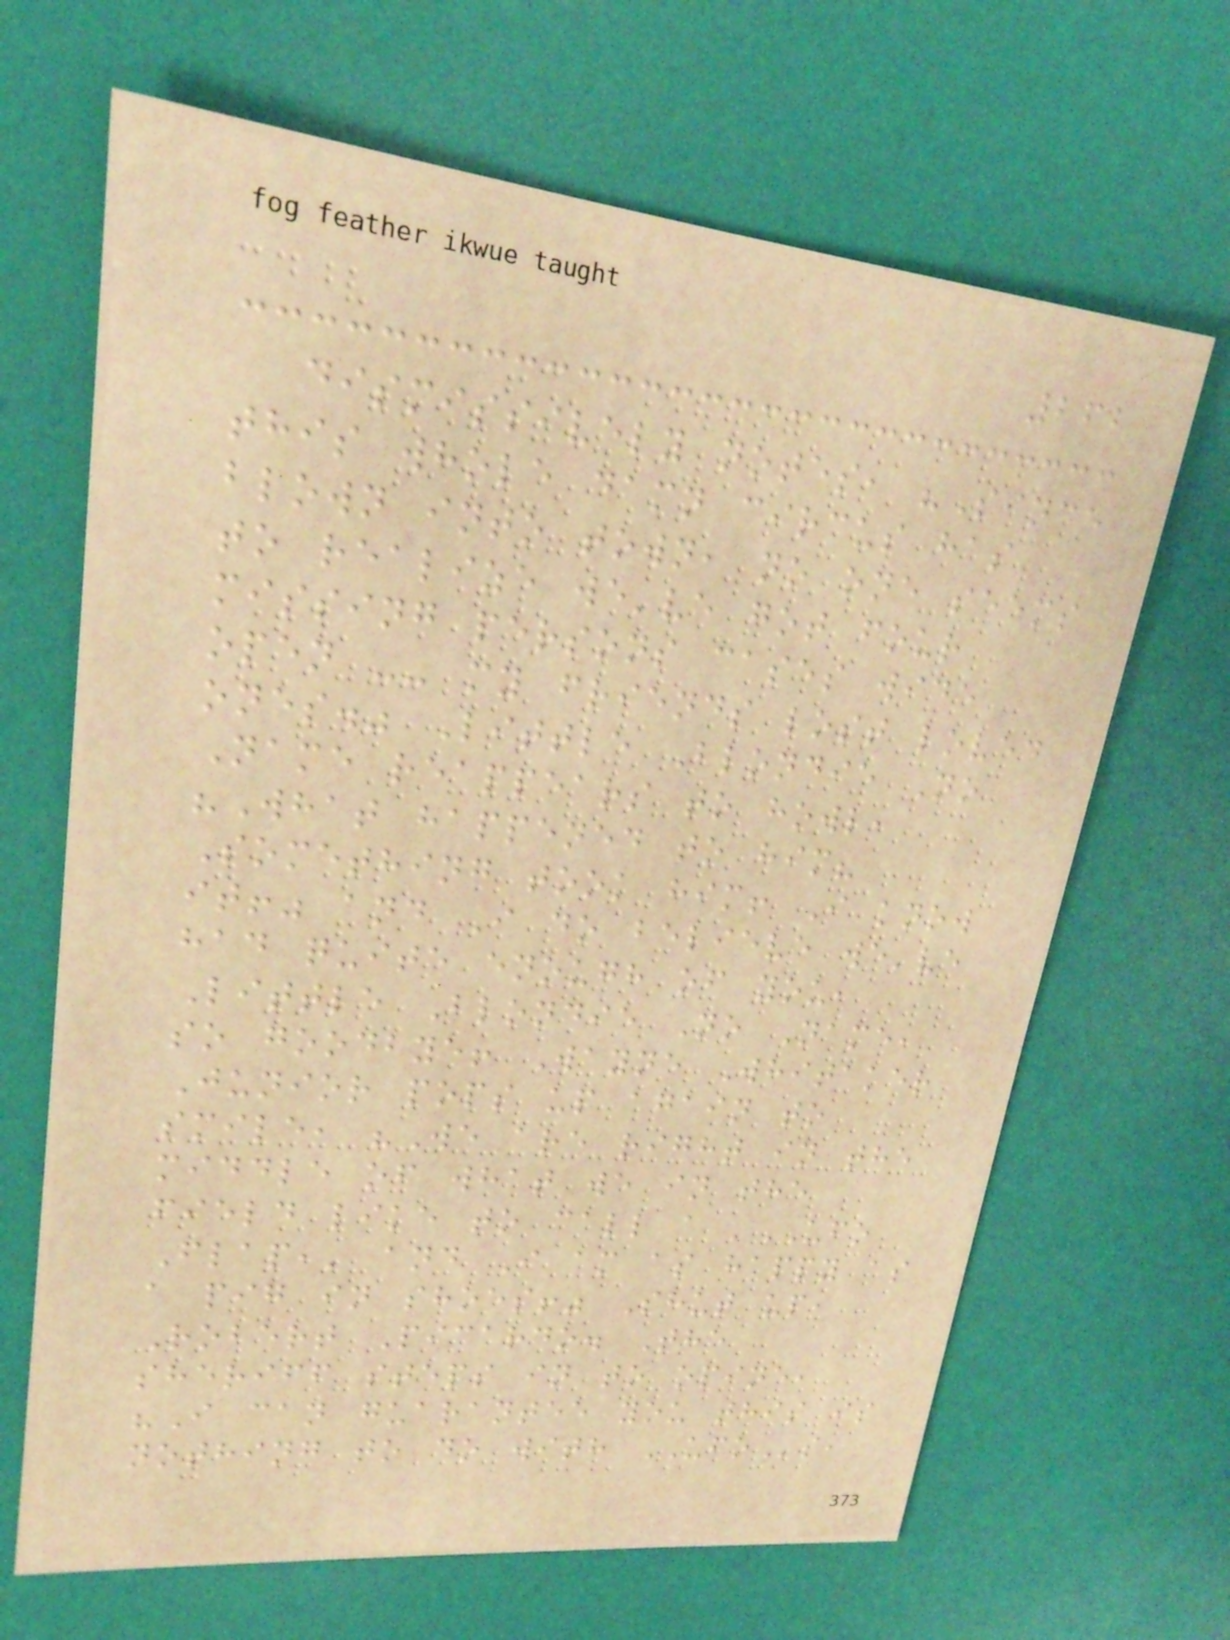262
dismissively notes, "Since
this whole damn circus has
blown into town, no one seems
to realize we've got four
missing persons cases wide
open -- my friends lost loved
ones." Little Blondie No
Name reappears to howl,
"What happened to him?
Something took him! I know
it!" and I do believe we've
had quite enough of you,
Little Blondie No Name,
so goodbye! Wayne Whitaker
Junior pops up again to
smile, "We are right in the
middle of what we in the
field like to call a 'UFO
Flap,' and I am as happy as
a pig in shoes!" Shut up,
Robert Picardo. The
sheriff steps in to opine,
"I can guarantee you this is
nothing to do with UFOs,
